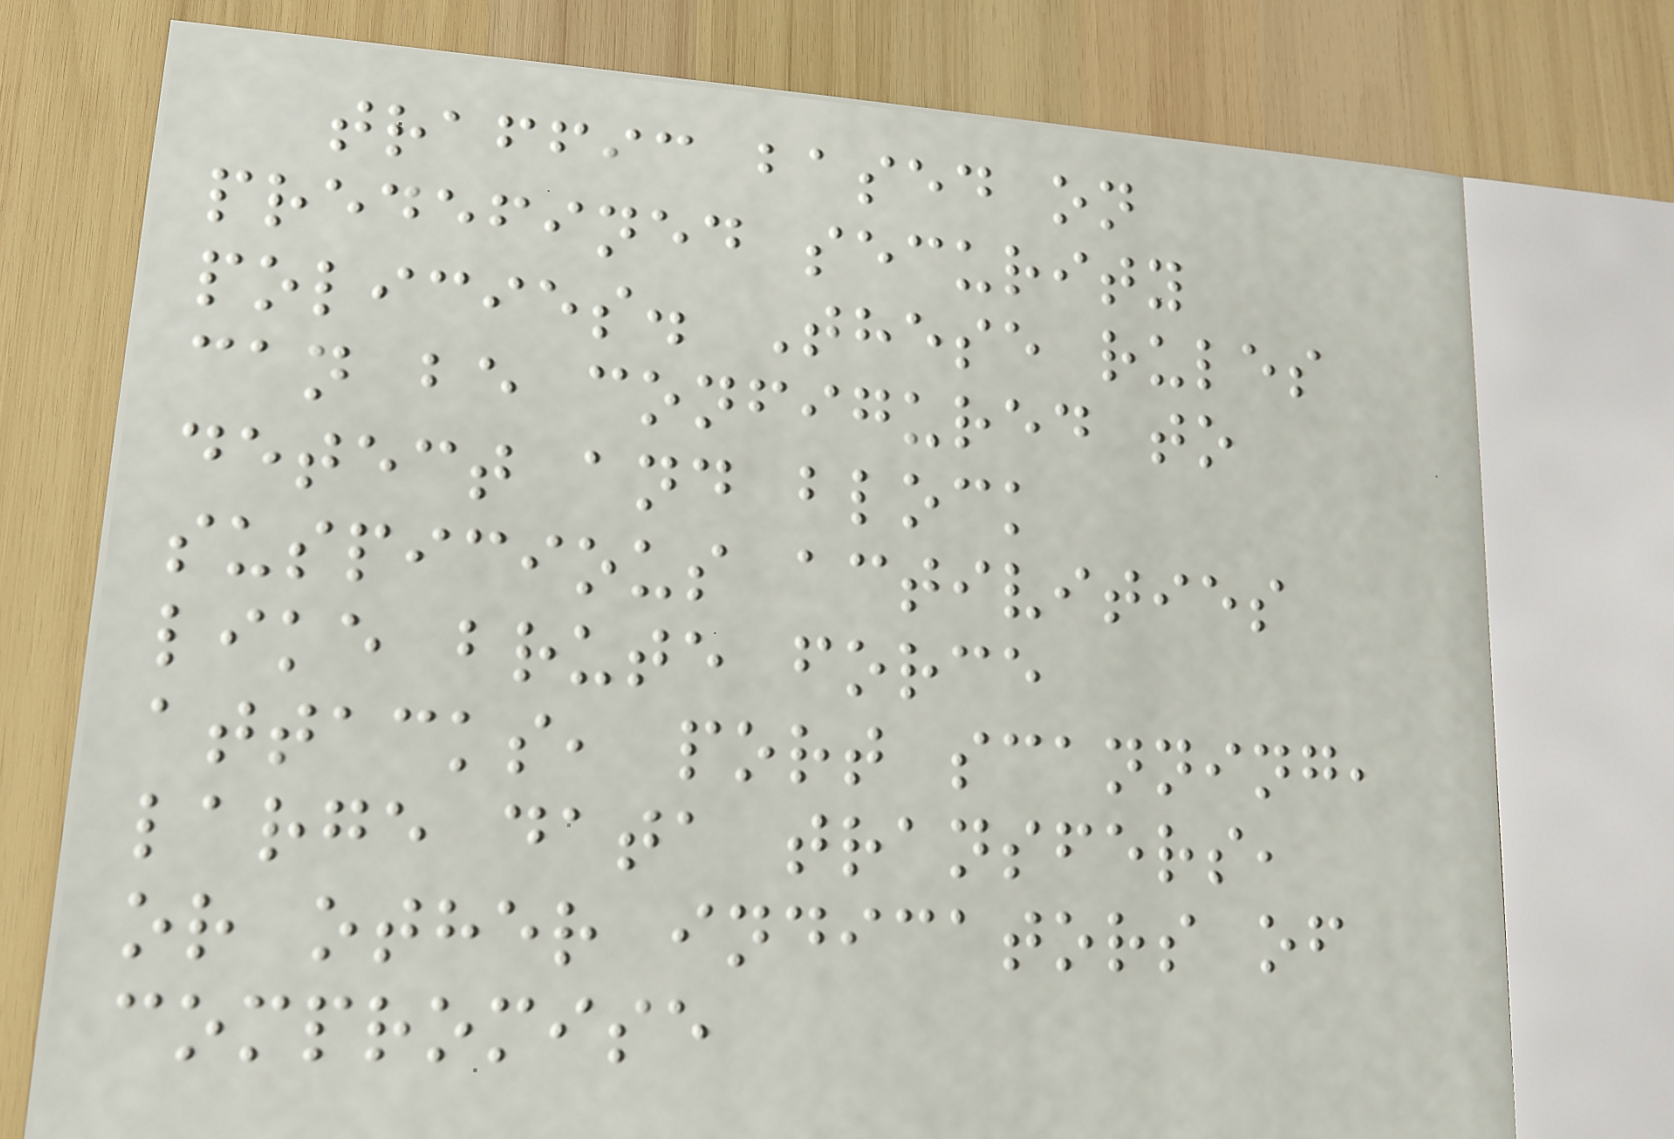traffic based on
predefined security
policies. These rules
can be configured to
detect and block
suspicious activities
like brute force
attacks, port scanning,
large data transfers,
or other indicators of
compromise
